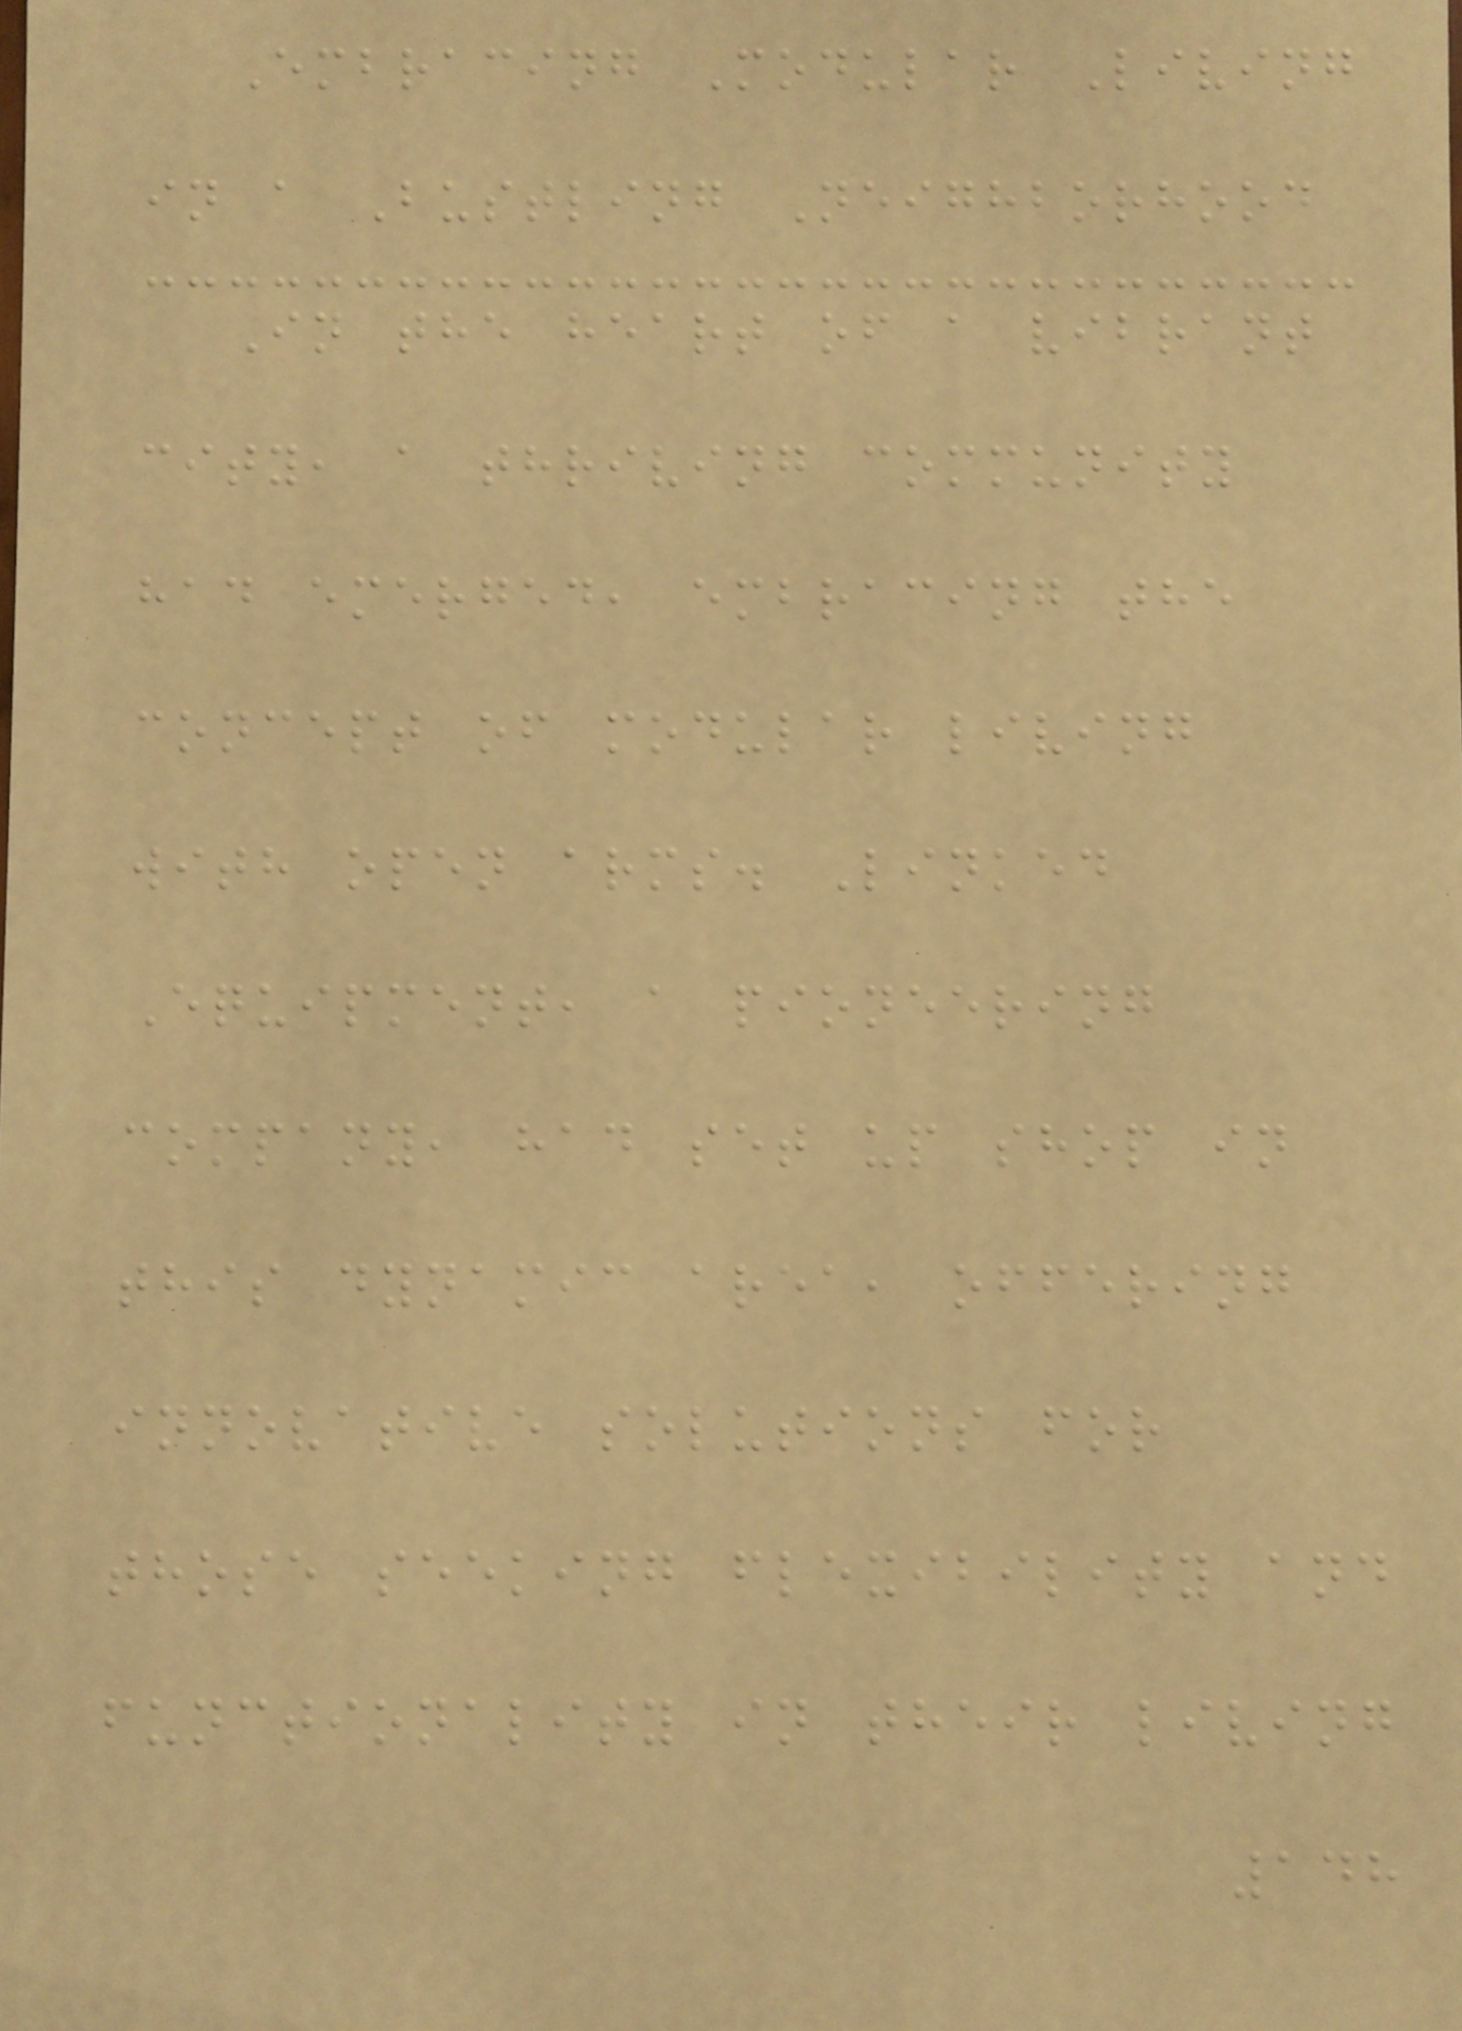Embracing Modular Living
in a Bustling Neighborhood
In the heart of a vibrant
city, a thriving community
had emerged, embracing the
concept of modular living
with open arms. Linked
Equipment, a pioneering
company, had set up shop in
this dynamic area, offering
innovative solutions for
those seeking flexibility and
functionality in their living
148
